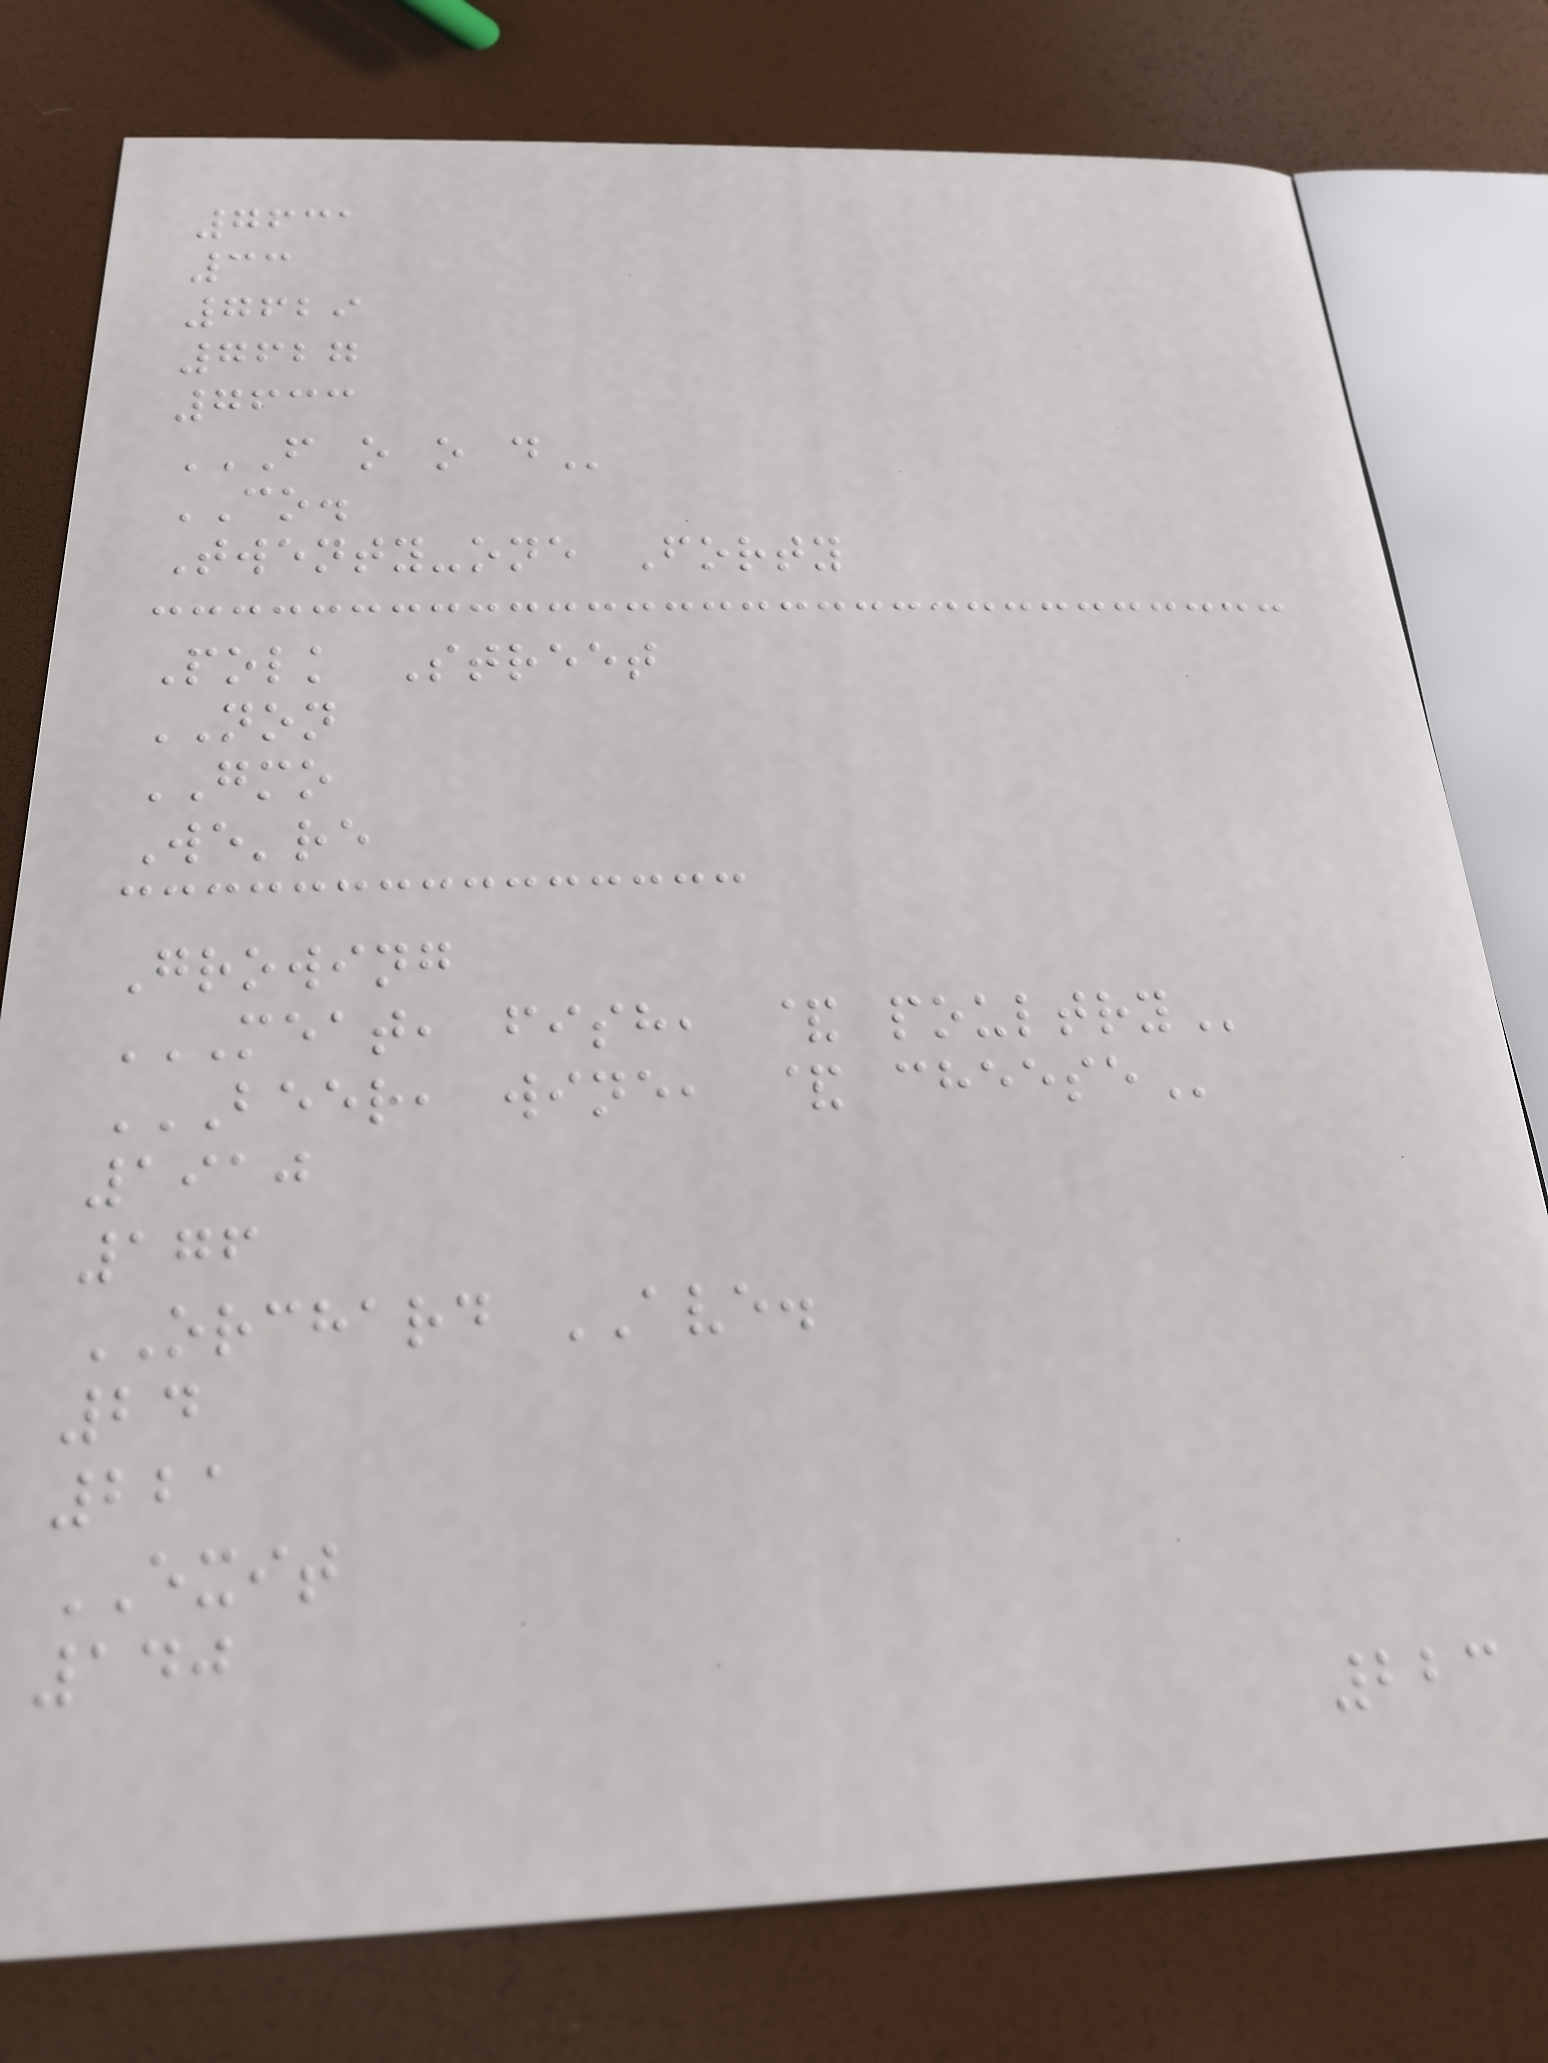7631
33
7629
7627
7633
F O O D
CO.
Twenty-one Forty
Polk Street
NON
GMO
We're
Growing
MEAT, FISH, & POULTRY
BEER, WINE, & CHEESE
1910
176
ORCHARD AVE.
24
221
EXIT
140
223
